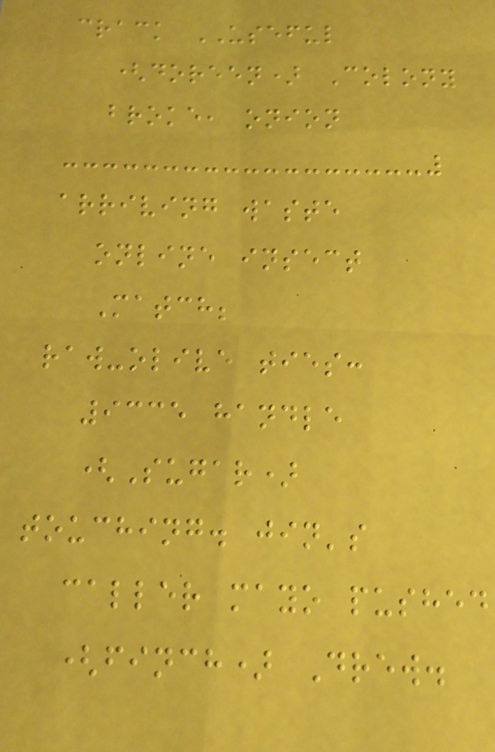crack USEFUL
(doreen) Colony
broke, onion
arriving waste
online insect
Match;
raw-olive ties:
9335 handle
(Sugar)
touching. jin's
caller mayo pushed
(finch) Drew.
